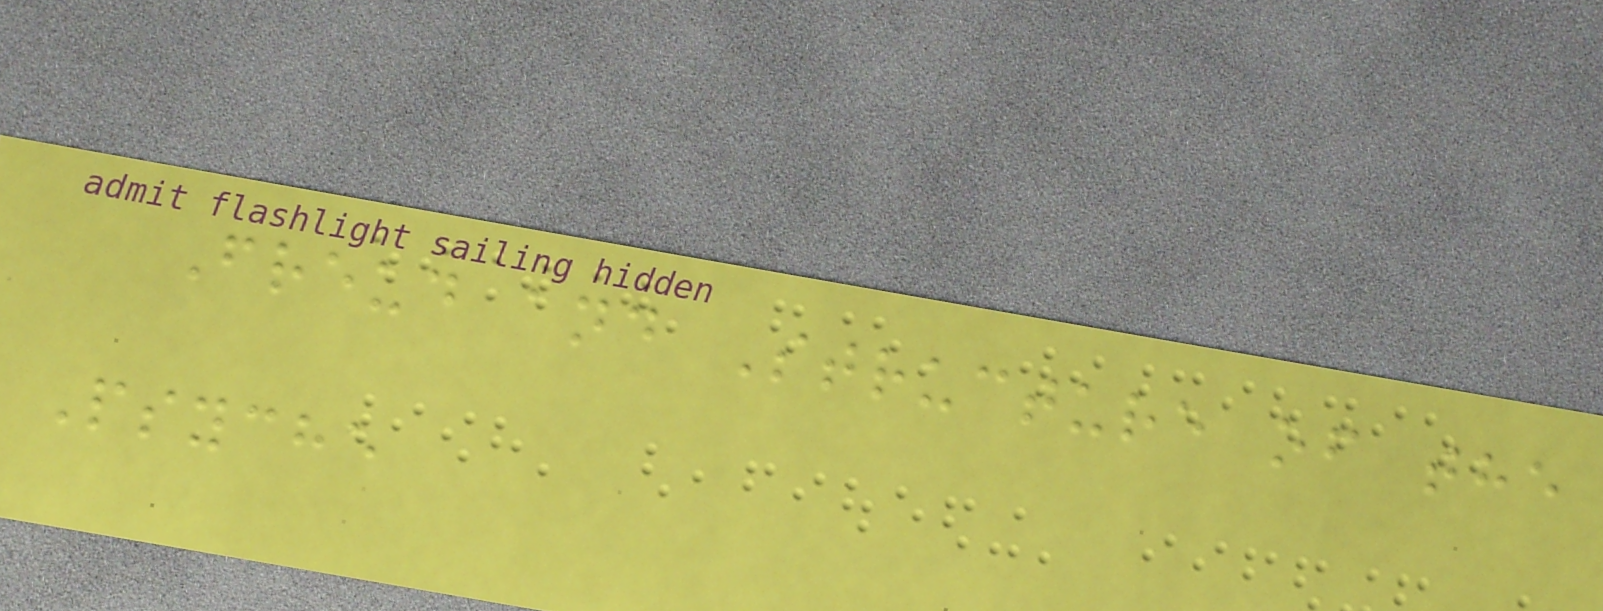Freud and Structure of the
Psyche
